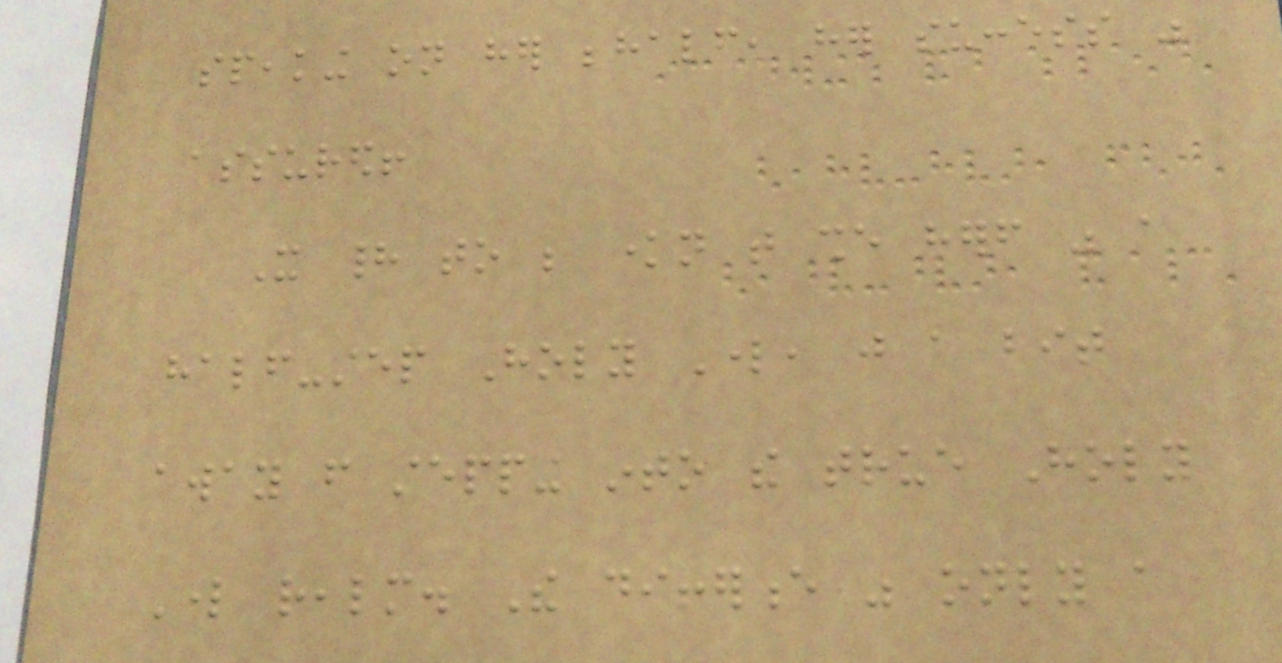speaking on her behalf, her success was
assured!
It had to be known that she herself was a
half-step Holy Lord, just a bit
away from stepping into the true Holy
Lord realm. The difference was only a
